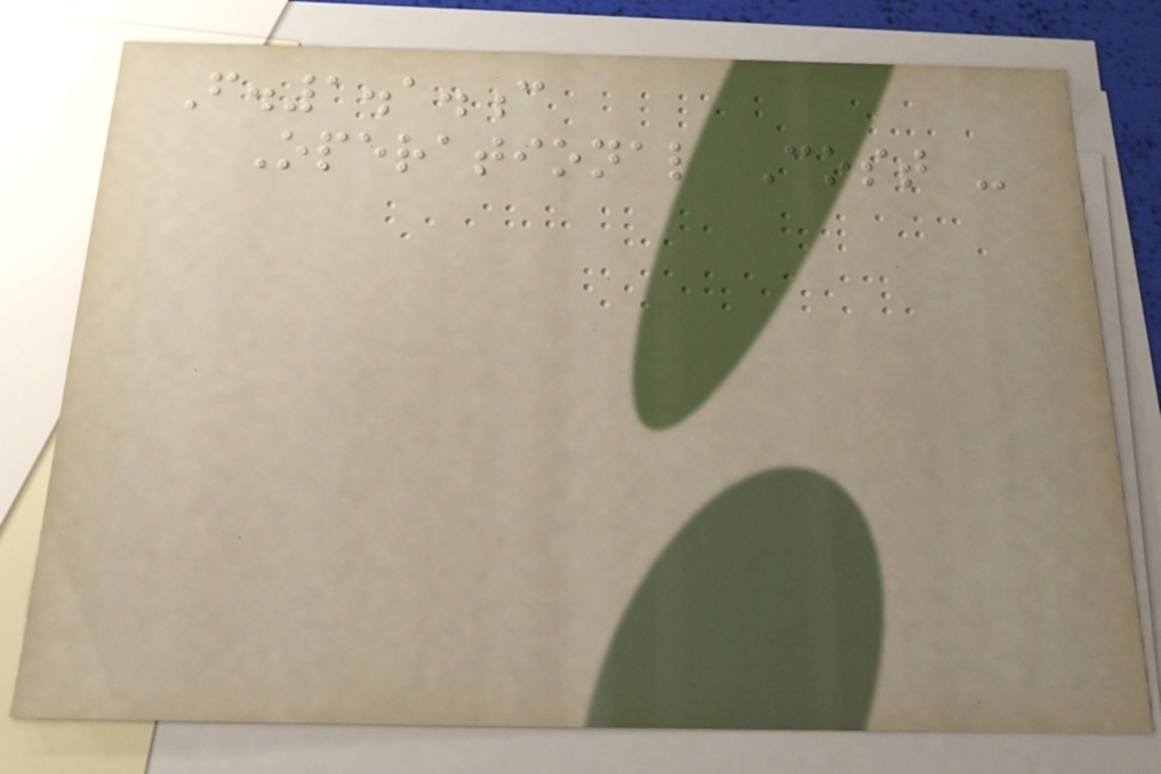F.1.1.c
Operational Cost -
